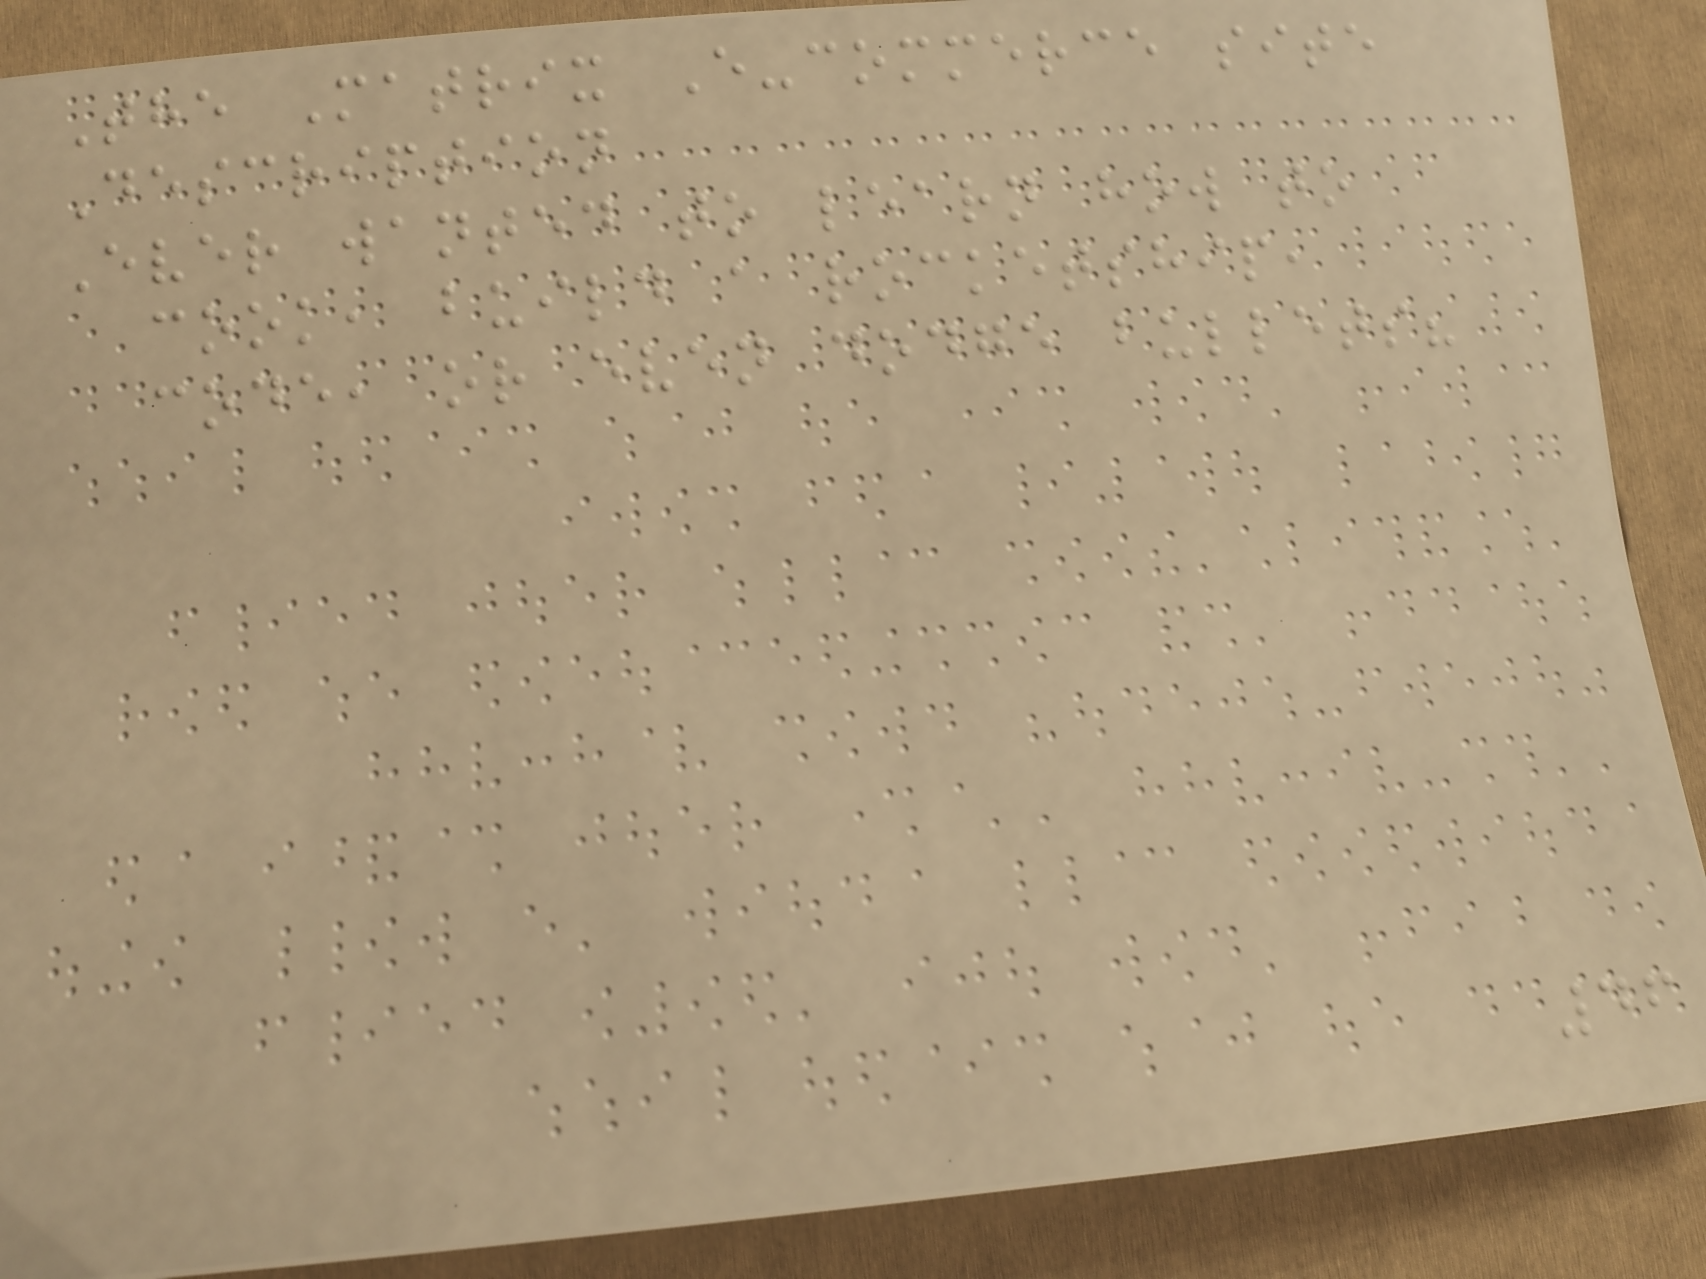The Matrix E-commerce site
Description
Ever wanted to learn how to
cook, build a rocketship,
code, or even dodge bullets?
46
